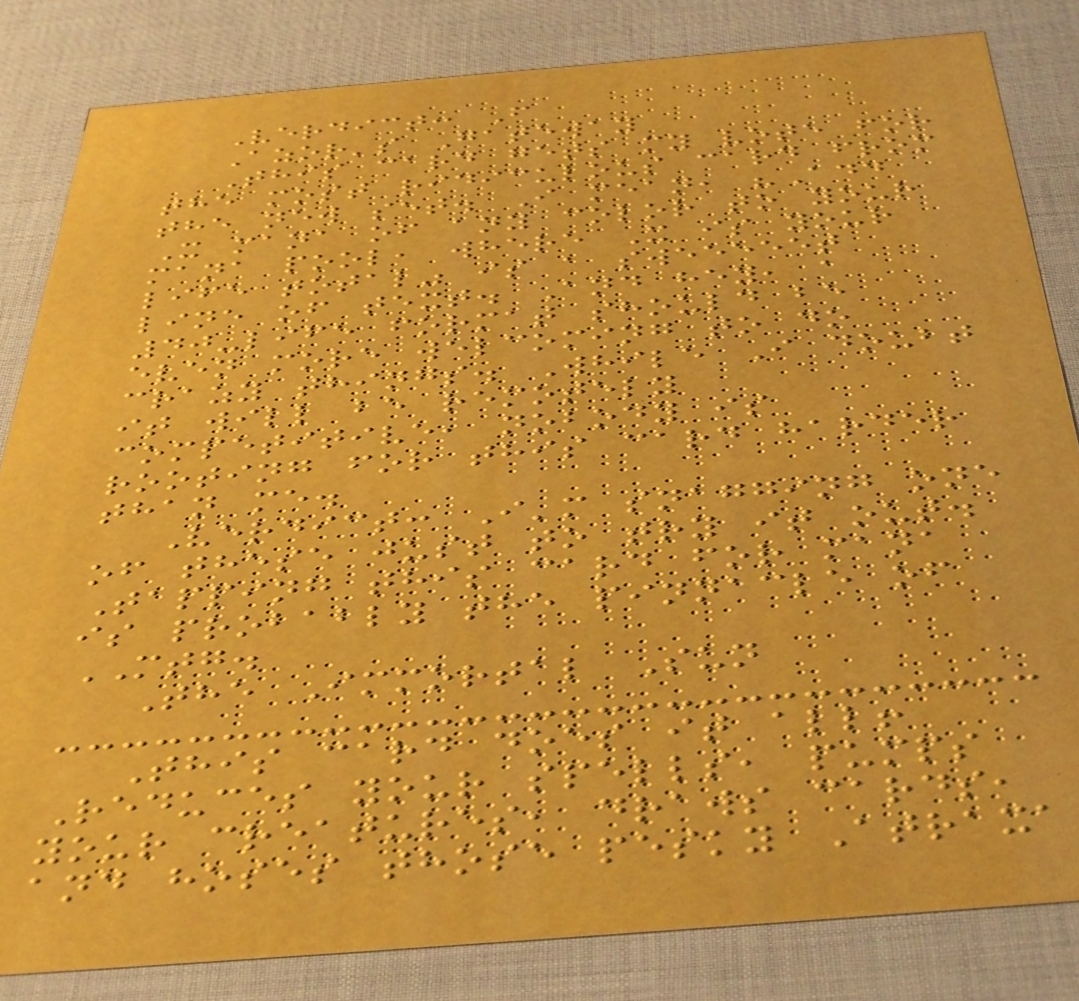Verdict: F
Azor's Gateway
This card gets my vote for
the most ridiculous card from
the new set. I mean, "Add
X mana of any color to your
mana pool, where X is your
life total" is a sweeeeet
line of text. And hey, a
40-life format should be
even more welcoming to do
crazy things. While I doubt
it will be remotely
competitive, nobody is
rooting for this card harder
than me.
Verdict: I'm snagging one
of these just to try it out.
Tapping this card for mana
is probably the pinnacle of
MTG.
The Immortal Sun
This card does it all!
Reduces your spells, pumps
your creatures, draws cards,
and hoses those pesky Atraxa
